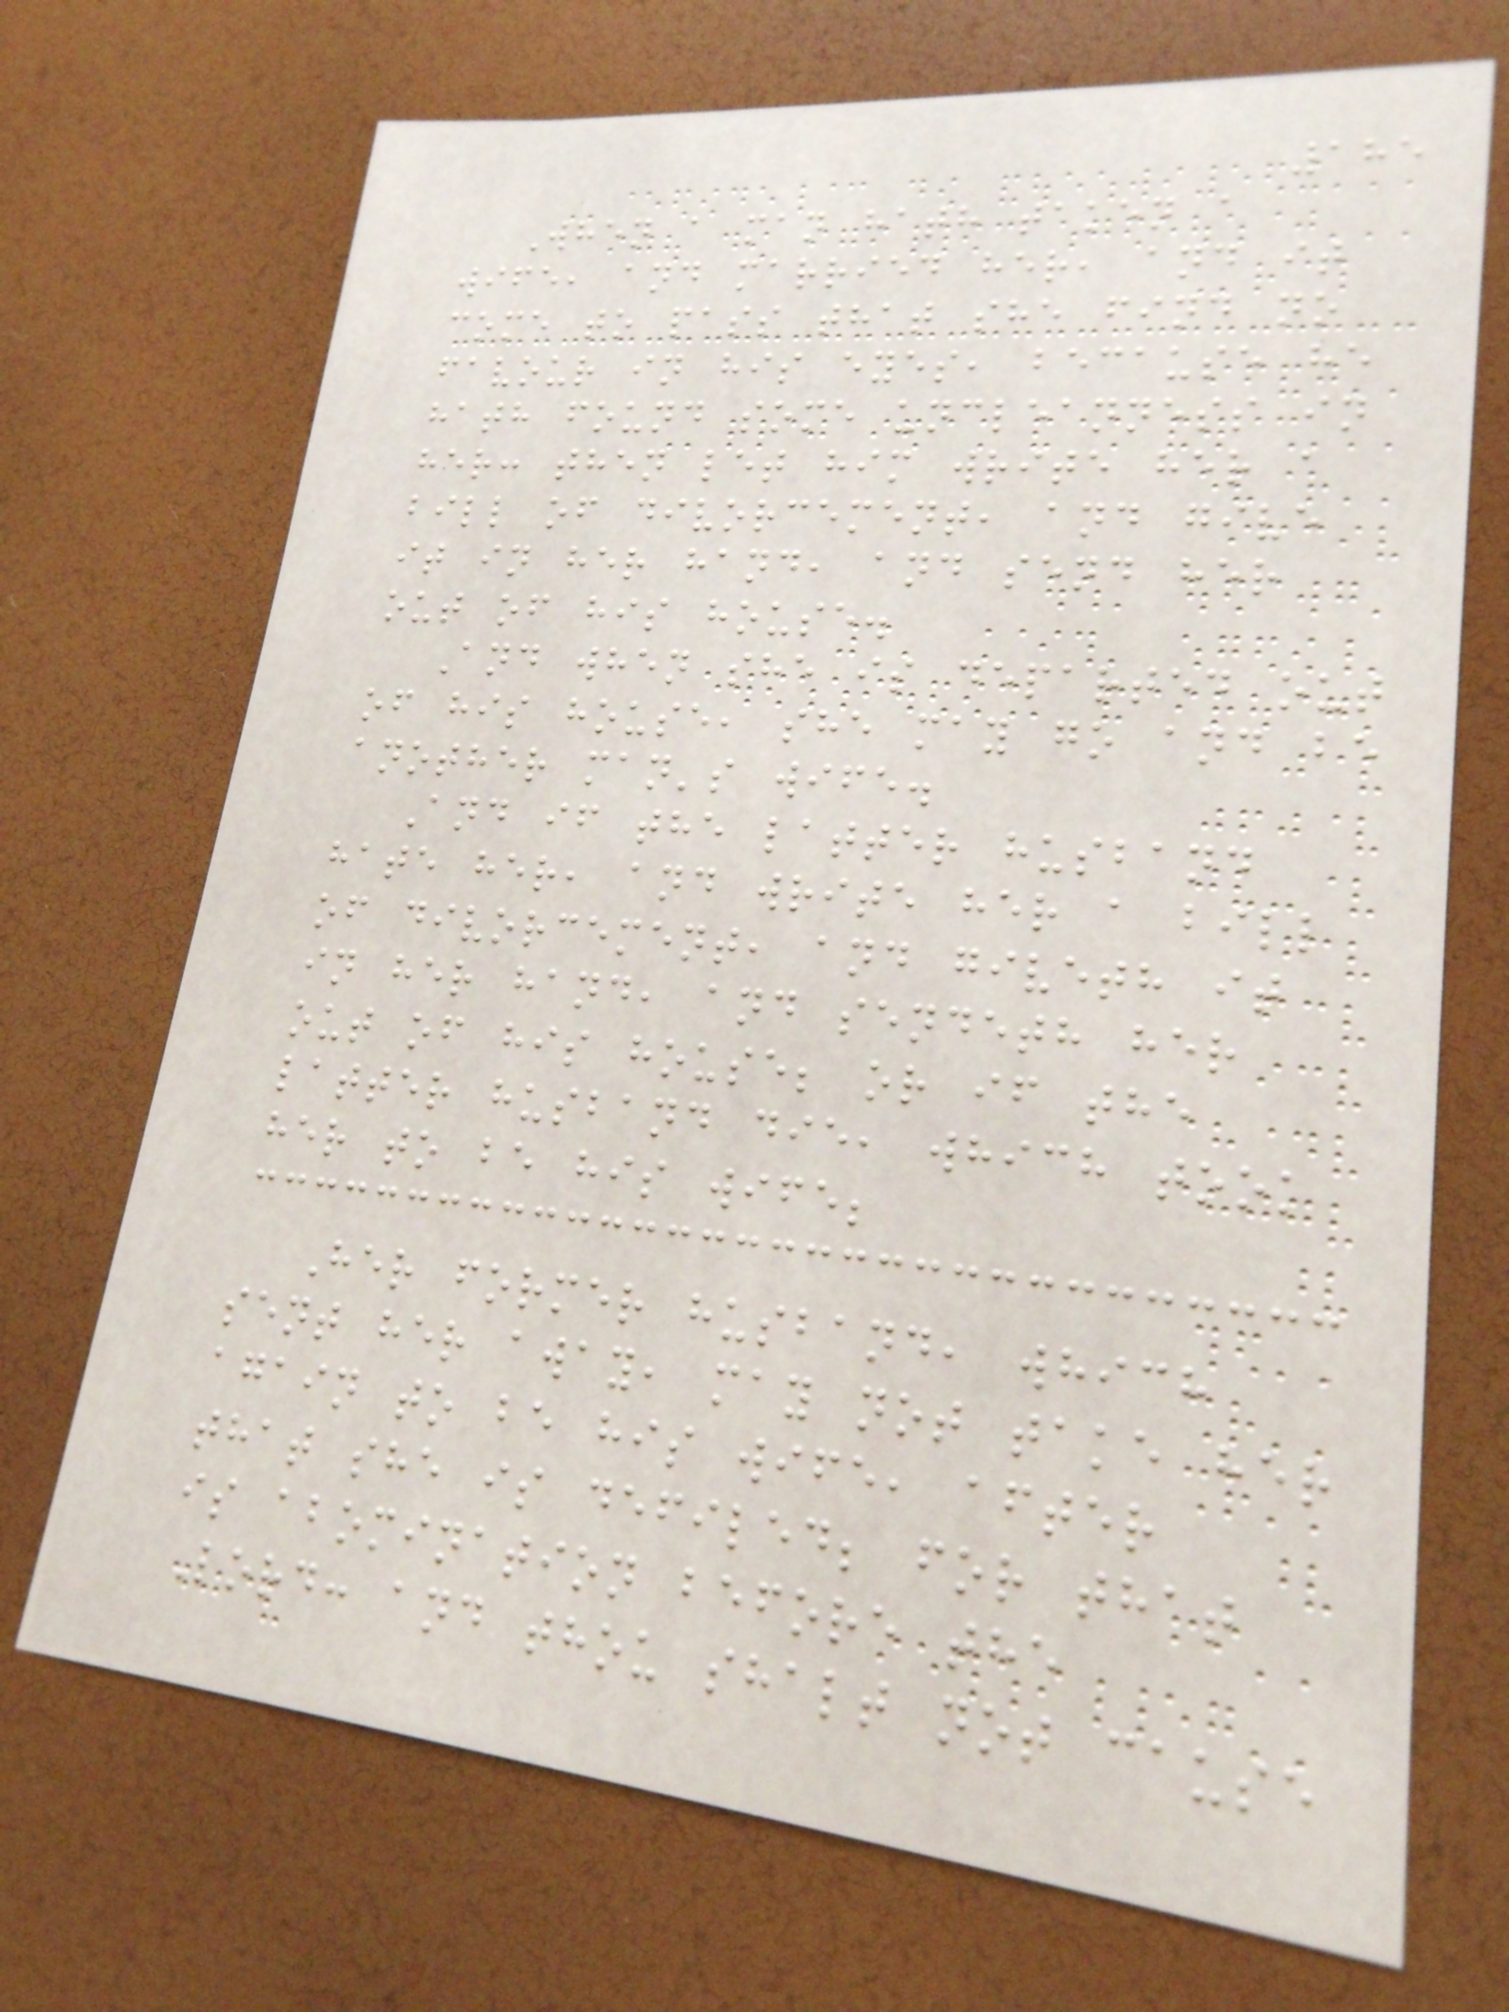185
When a man hath taken a
wife, and married her, and it
come to pass that she find no
favour in his eyes, because he
hath found some uncleanness in
her: then let him write her a
bill of divorcement, and give
it in her hand, and send her
out of his house.
And when she is departed out
of his house, she may go and be
another man's wife.
And if the latter husband
hate her, and write her a bill
of divorcement, and giveth it
in her hand, and sendeth her
out of his house; or if the
latter husband die, which took
her to be his wife;
Her former husband, which
sent her away, may not take her
again to be his wife, after
that she is defiled; for that
is abomination before the
Lord: and thou shalt not cause
